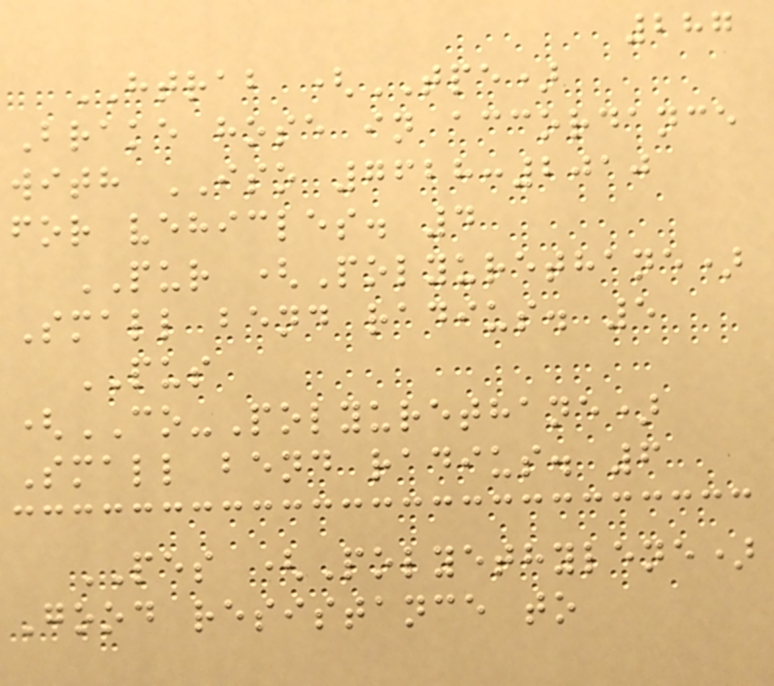287
HTRAB (TPE)
Brake hose in accordance
with ISO 7628:2010
for vehicles. 4
PUR (Polyurethane)
Small bend radius. 5
PUS
(CO-Polyurethane)
Small bend radius. 6
PES (Polyethylene)
Good resistance to
